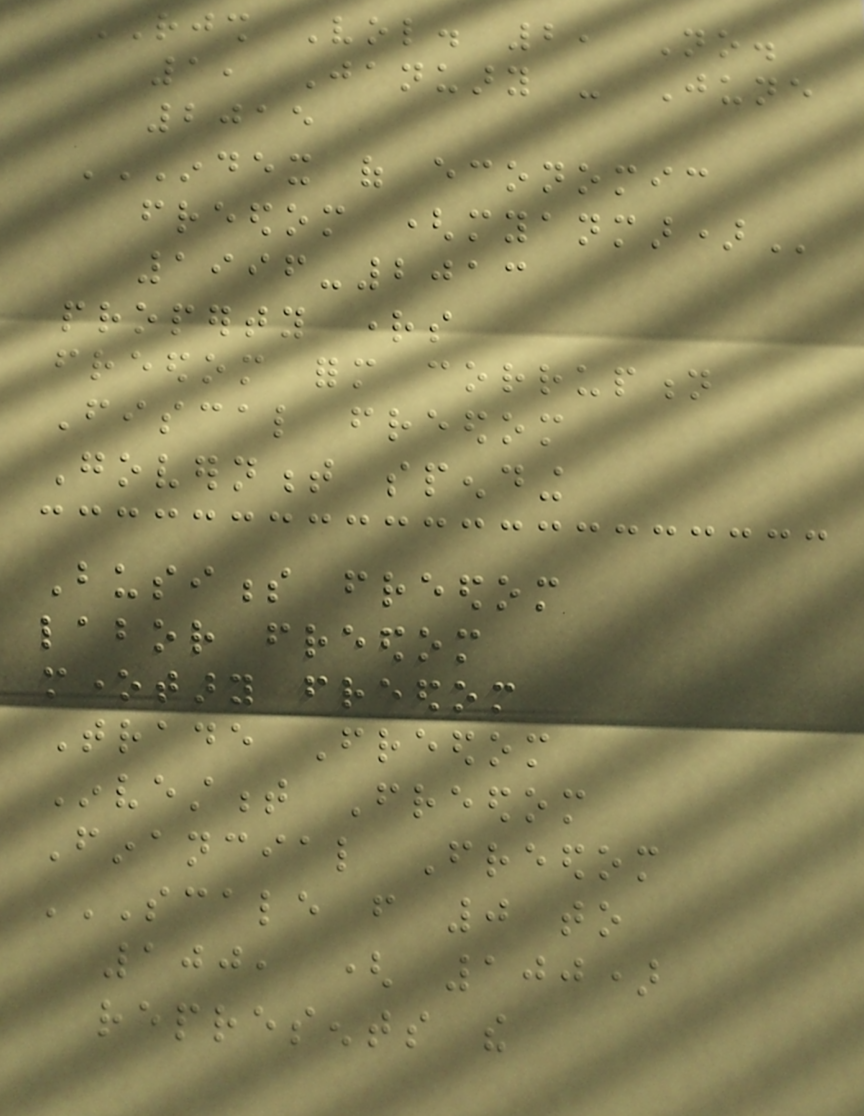RJSH Vol. 2, No.
1, January - June
2015
INDEX OF ECONOMIC
FREEDOM (MYANMAR)
1996-2013
property rights
freedom form corruption
Fiscal freedom
Government spending
Business freedom
labor freedom
monetary freedom
Trade Freedom
Investment Freedom
Financial Freedom
SCALE FROM 0 TO
100, ( 100)
REPRESENTS THE
